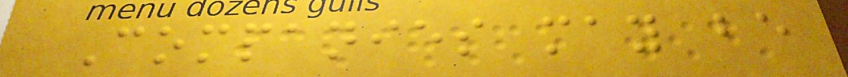Companies may be
